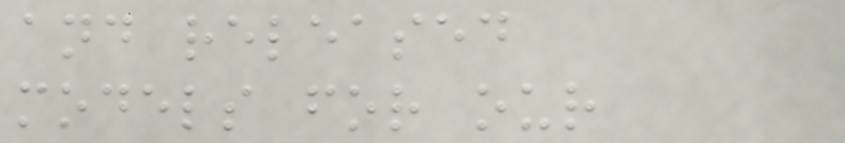and released
models for our
